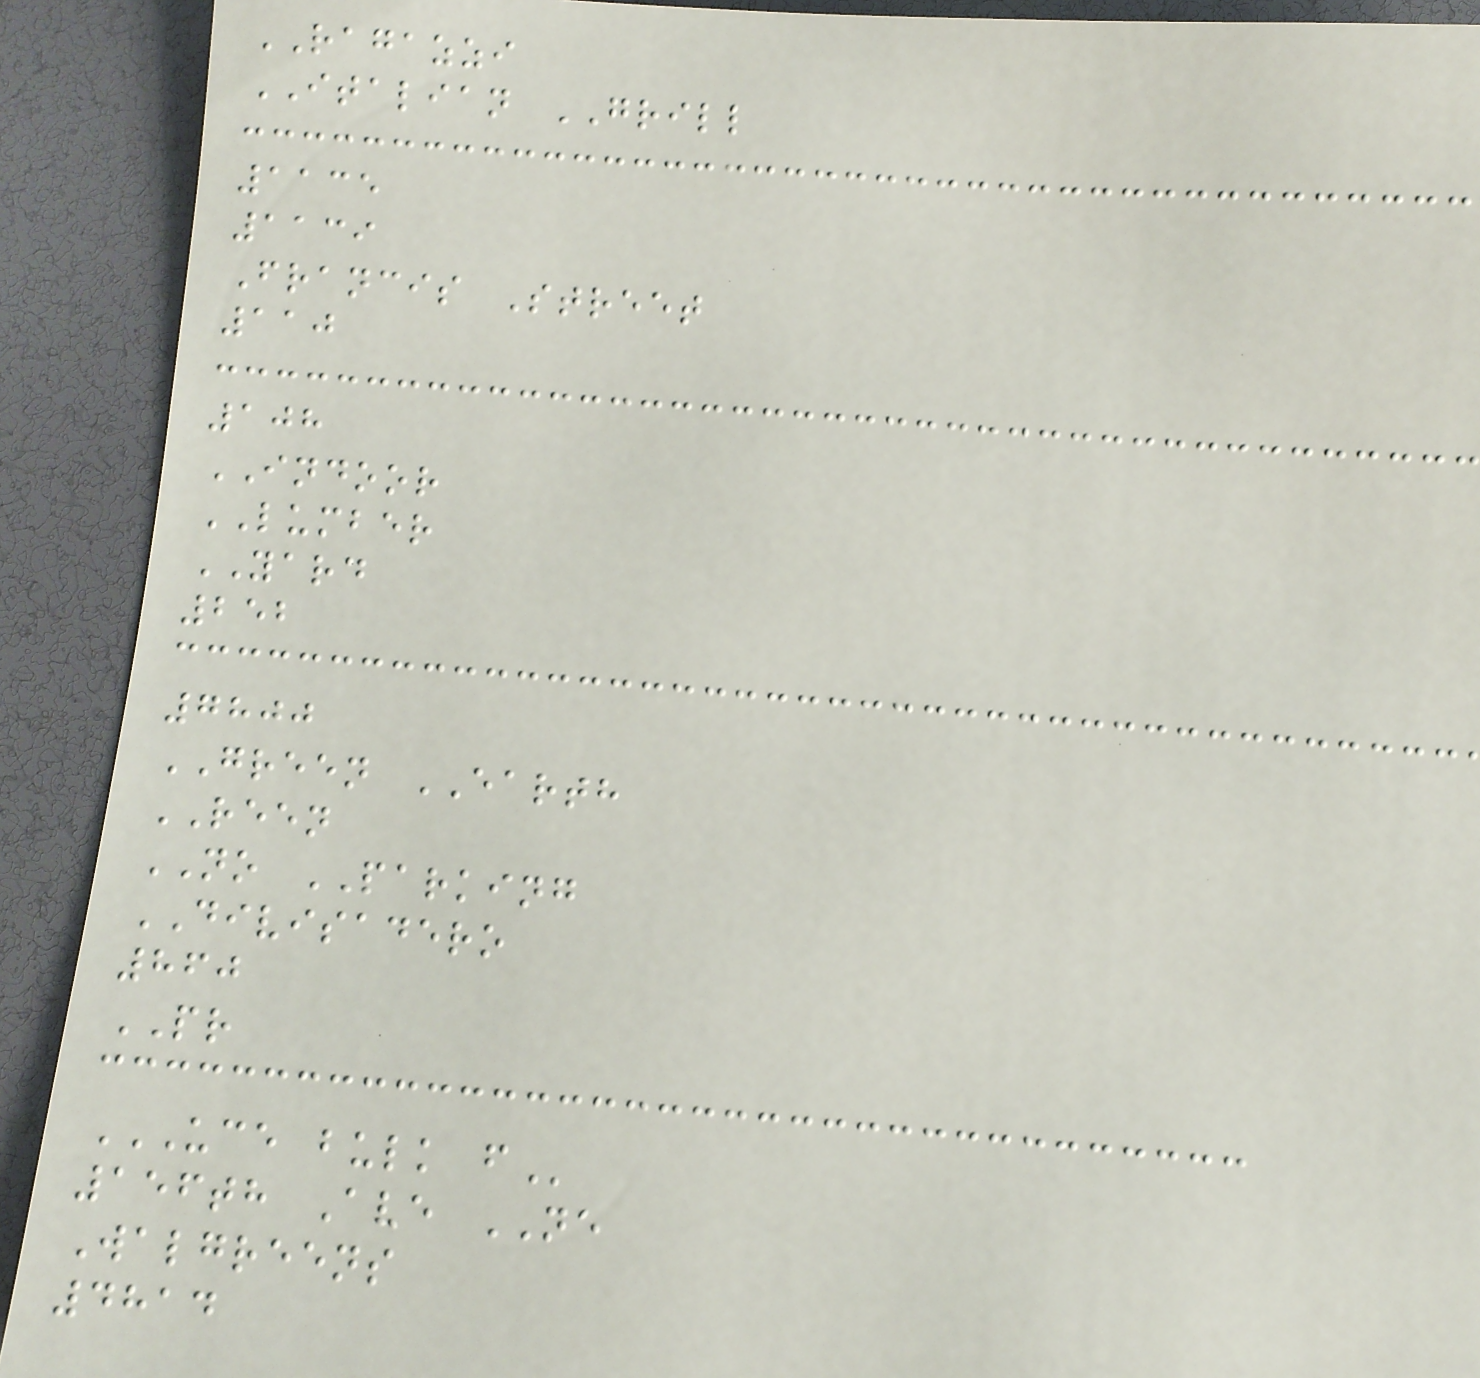RAGAZZI
ITALIAN GRILL
1135
1139
Francis Street
110
108
INDOOR
LUMBER
YARD
252
7800
GREEN EARTH
REEN
NO PARKING
DIVISADERO
860
PR
UCE BULK F
156th Ave NE
Walgreens
4814
